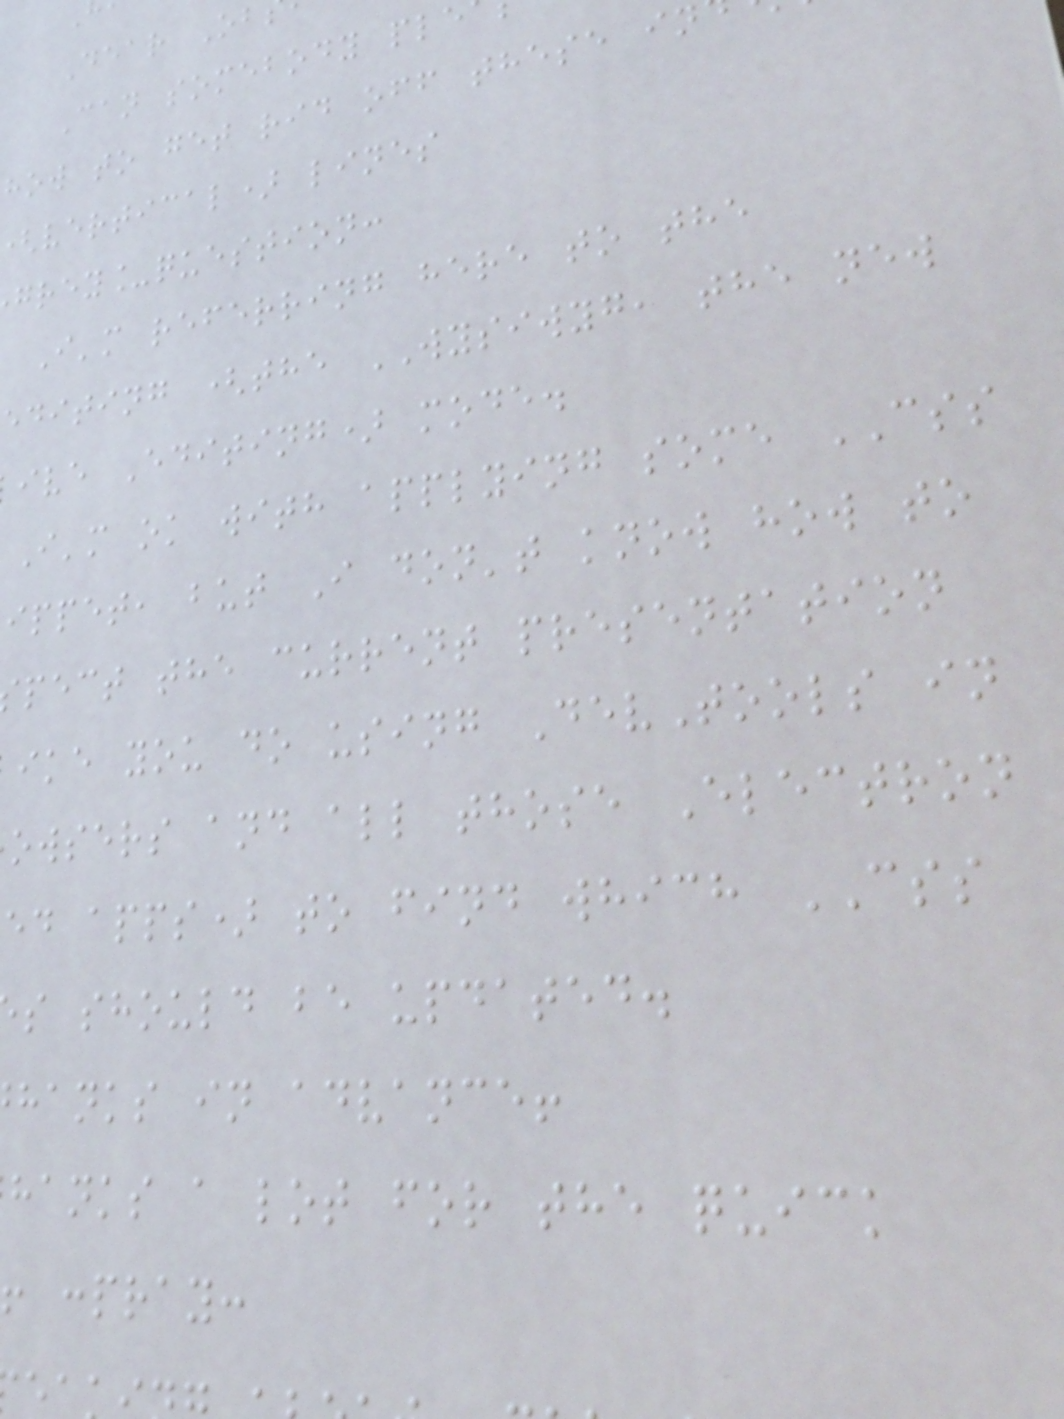Dear Ob
Can somebody ple
how to get rid off these in
vertical) lines
grey_question:
I'm referring here to the
editing (the WYSIWYG, the new
ive Editing) mode.
I'm ok with applying some CSS
ippet, but I don't know how to
pect the current presentation
ike you do using DevTools in
owsers and all those Electron
ed apps) to find which CSS
s should be updated.
hanks in advance!
hanks a lot for the quick
! :pray:
